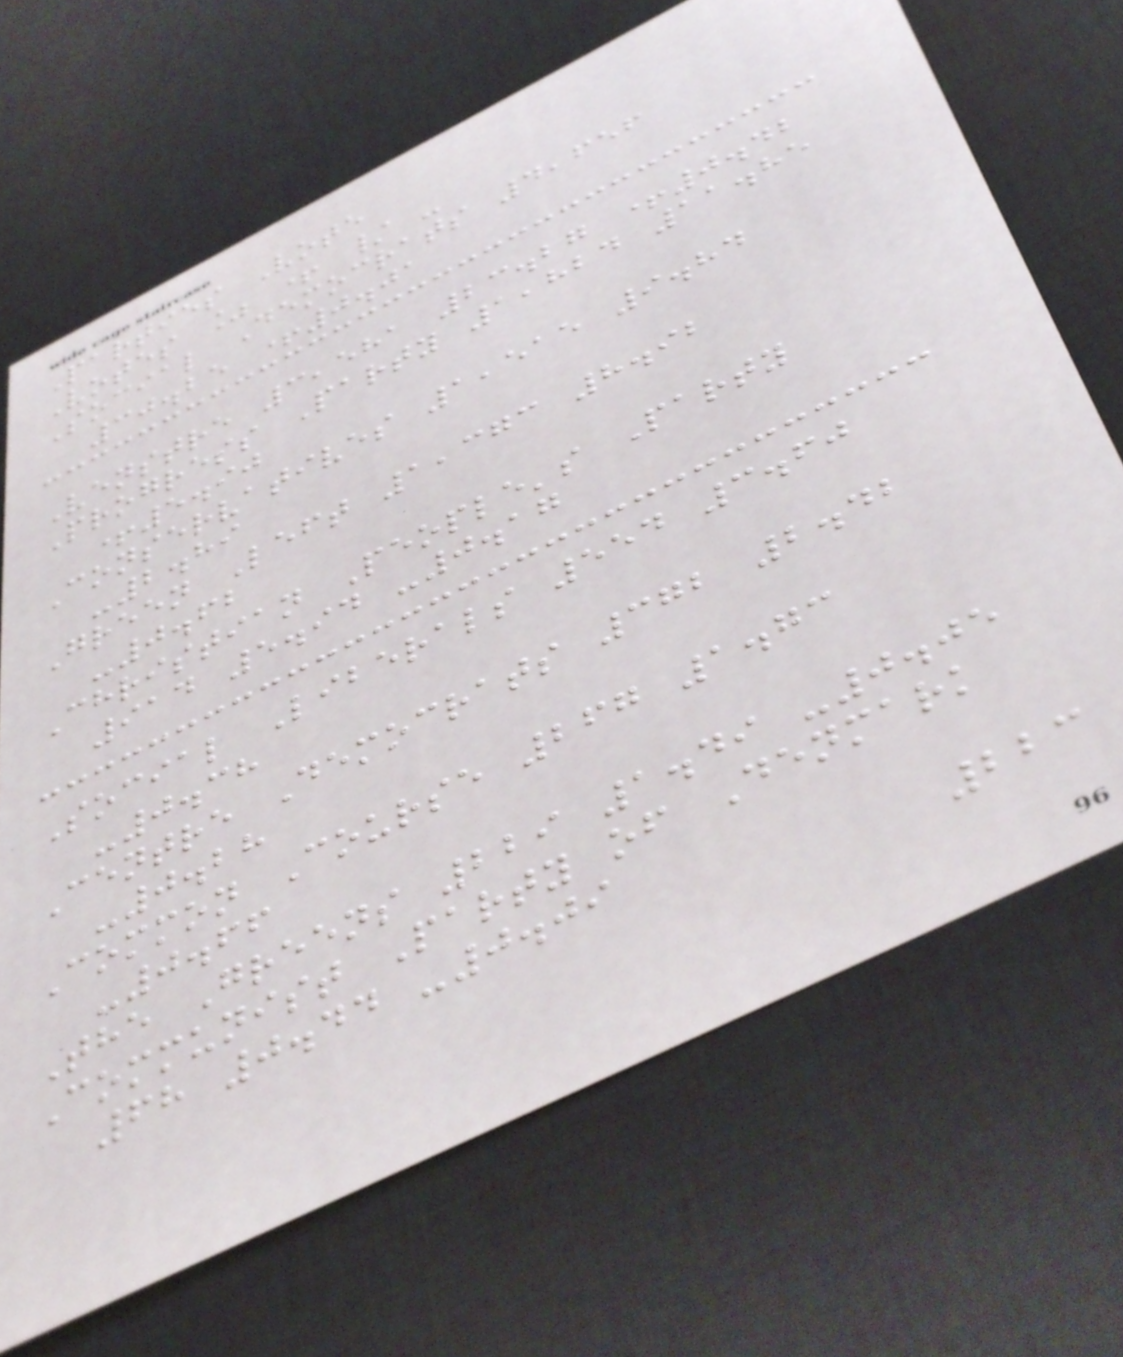Parties Vote
Votes % + / -
Social Democrats 4,656
30.25 +0.01
Venstre 3,581 23.27 +0.42
Progress Party 1,824 11.85
+5.90
Conservatives 1,515 9.84
-2.89
Green Left 1,373 8.92
-0.62
Christian People's Party
914 5.94 -0.17
Social Liberals 554 3.60
-0.38
Centre Democrats 372 2.42
-0.28
Common Course 267 1.73
-0.66
The Greens 229 1.49 -0.05
Communist Party of Denmark
68 0.44 -0.09
223
